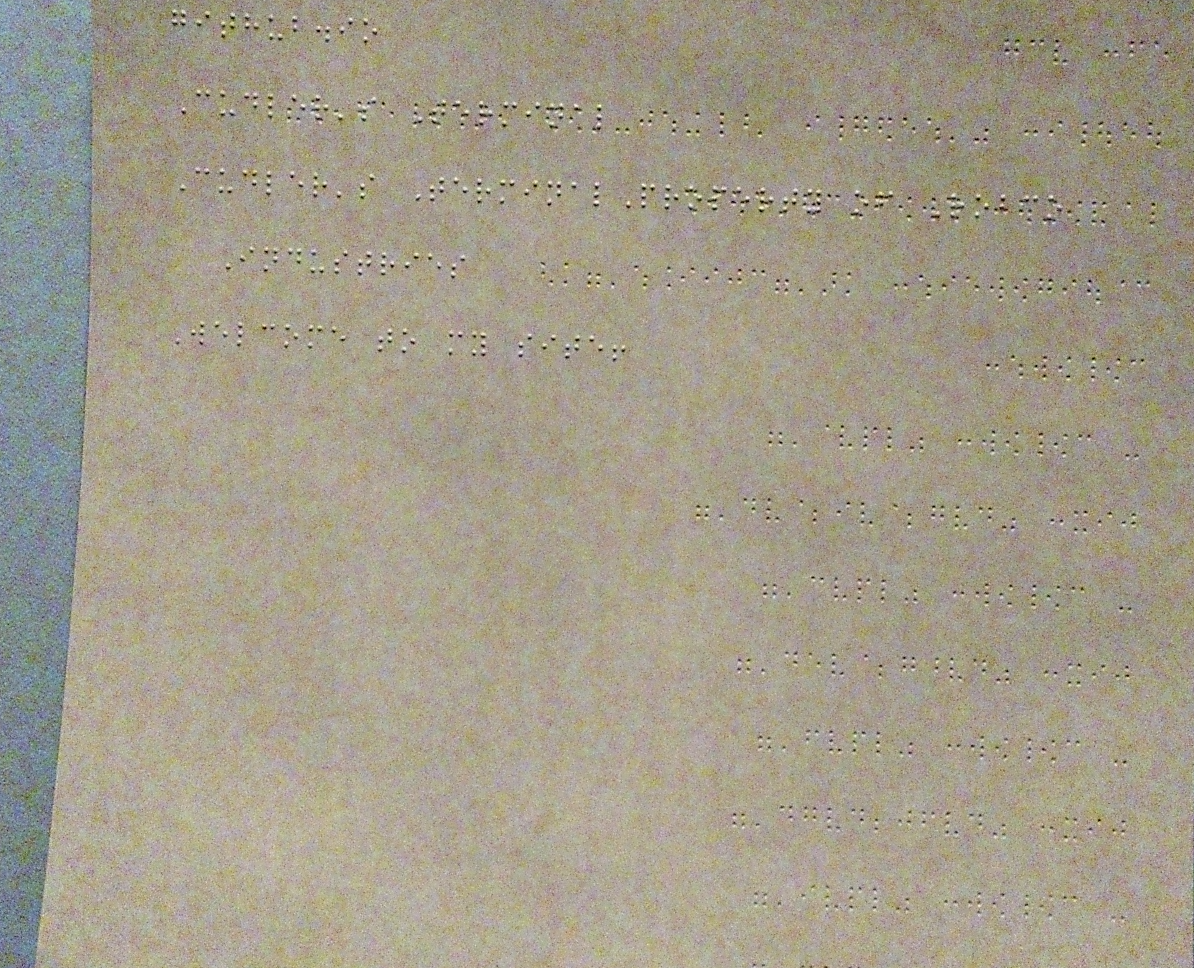github.io
Cudler's Terminal
Cudler's TerminalProperty of Robco
Industries
Welcome to my site!
